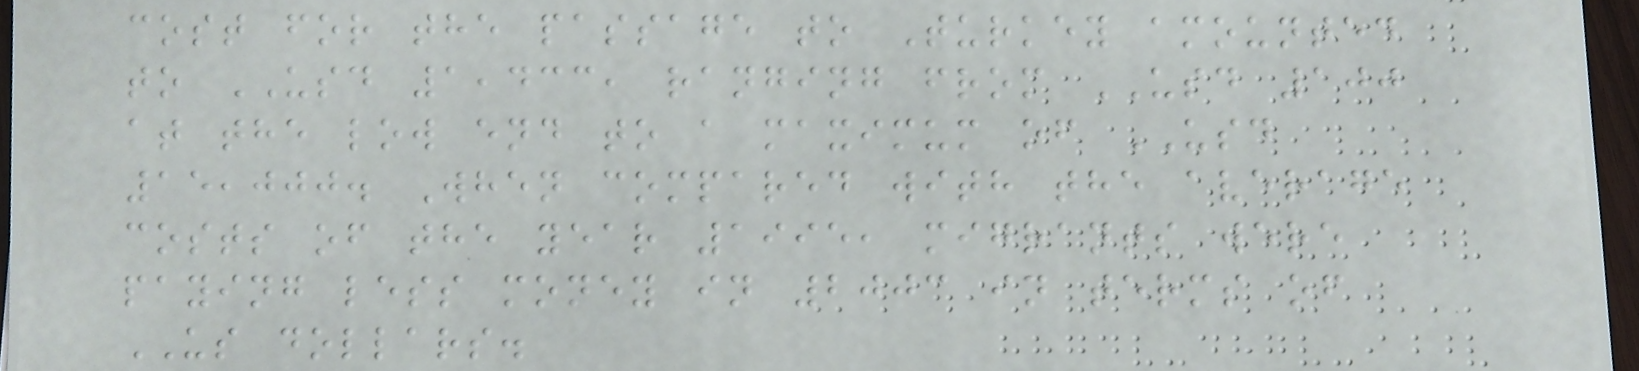cost for the passage to Turkey amounted
to USD 1,433, ranging from USD 100
at the low end to a maximum of USD
15,000. When compared with the average
costs of the year 1995, migrants were
paying less money in 2003 in terms of
US dollars.
